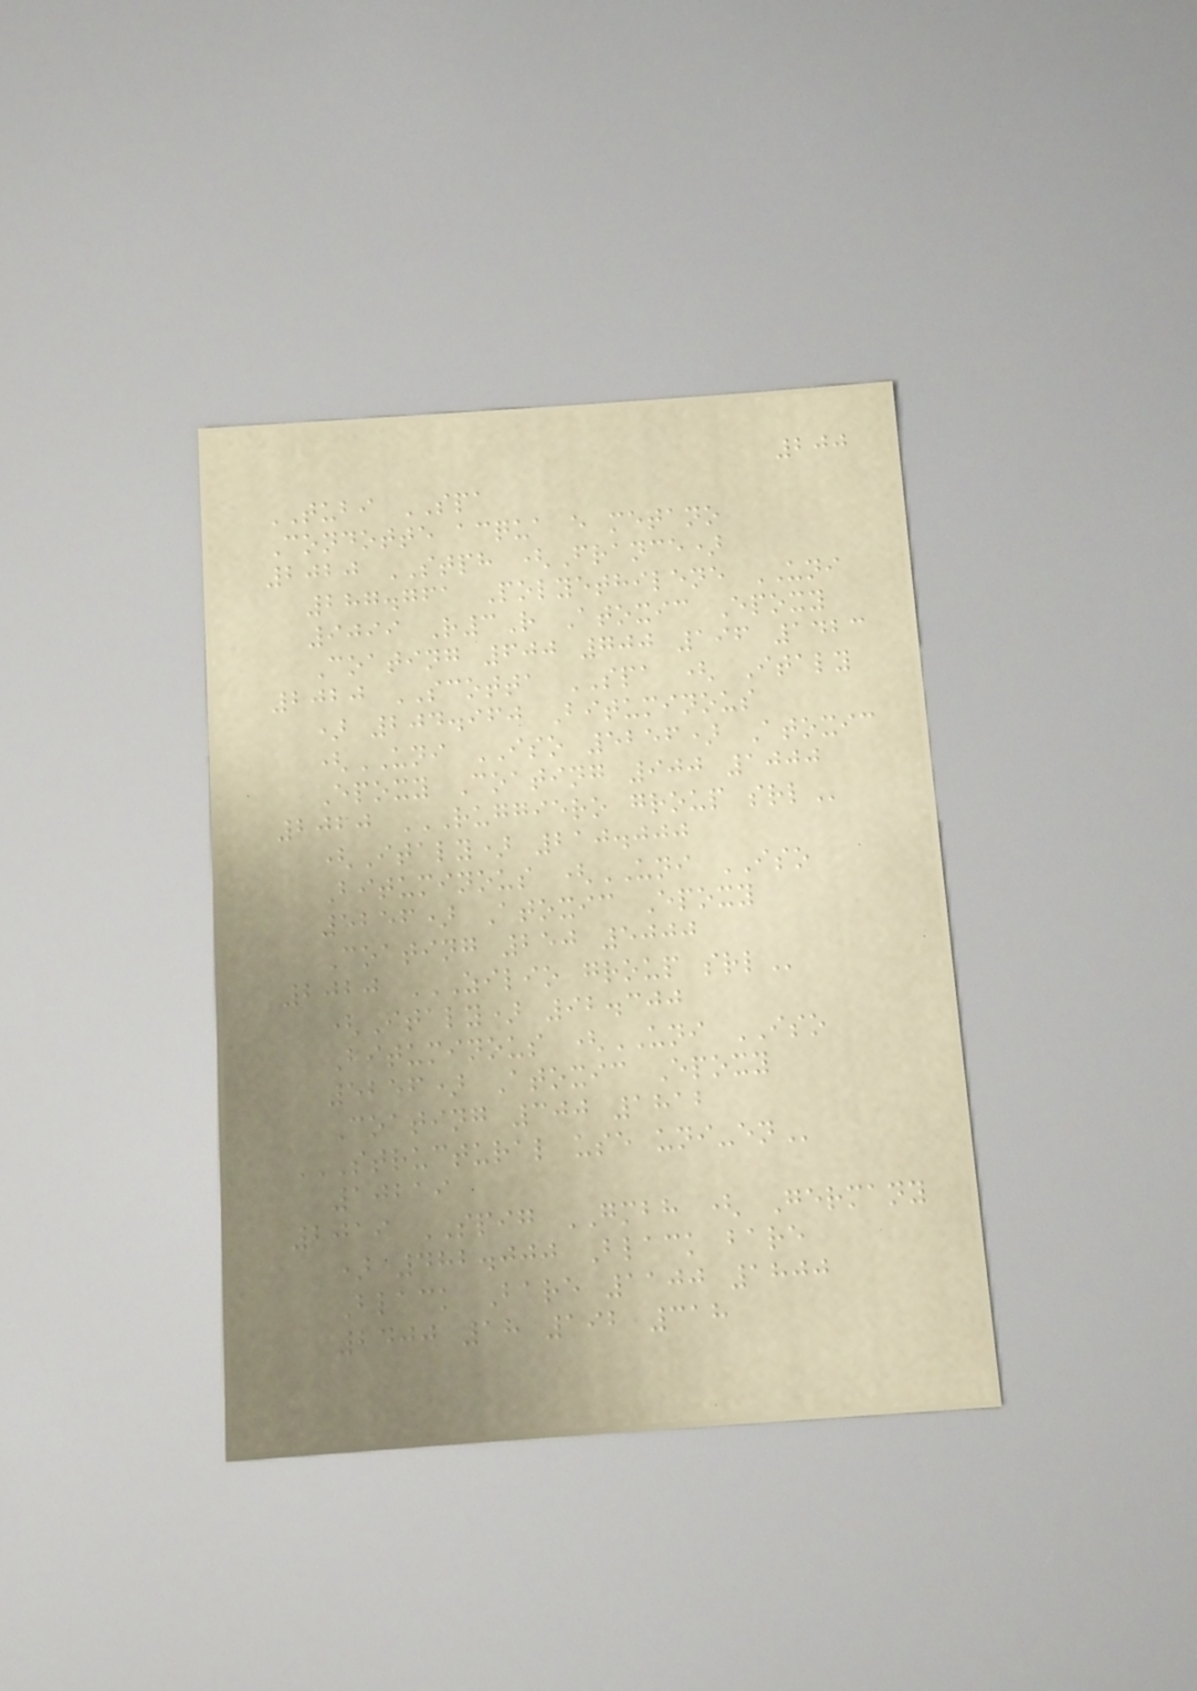200
TUBI SPA
Condotte acqua e metano
2020 STPH (France)
287.761 Polyethilene UNI
9099 R3R Atoxic Epoxy
Coating 600 700 196 1423
2020 SCOTTA SPA ( Italy
) 204.960 Bituminous
(UNI ISO 5256) Atoxic
Epoxy Coating 900 1000
2020 RUGGIERO GROUP SRL
(Italy) 210.000
Bituminous (UNI ISO
5256) Atoxic Epoxy
Coating 250 5000
2020 ZILIO GROUP SRL
(Italy) 92.300
Bituminous (UNI ISO
5256) Atoxic Epoxy
Coating 300 1812
STRUCTURAL USE UNI-EN
10219
2019 SPIG GMBH ( Germany
) 482.000 Black bare
Black Bare 1100 1800
2400 18 192 318
